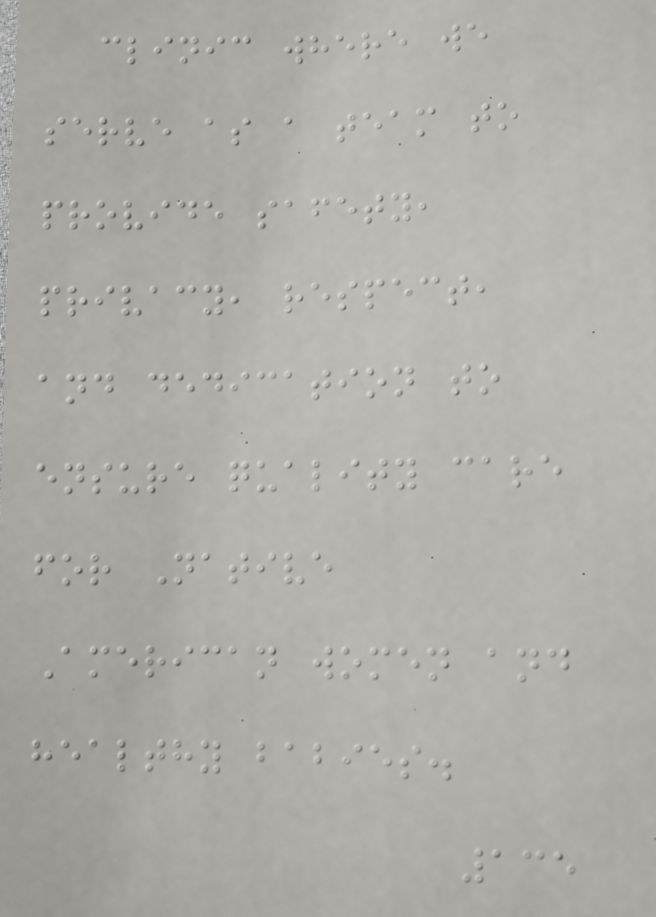clinic where we
serve as a team to
provide safety,
privacy, respect,
and dedication to
ensure quality care
for Native
American women and
healthy babies.
135
